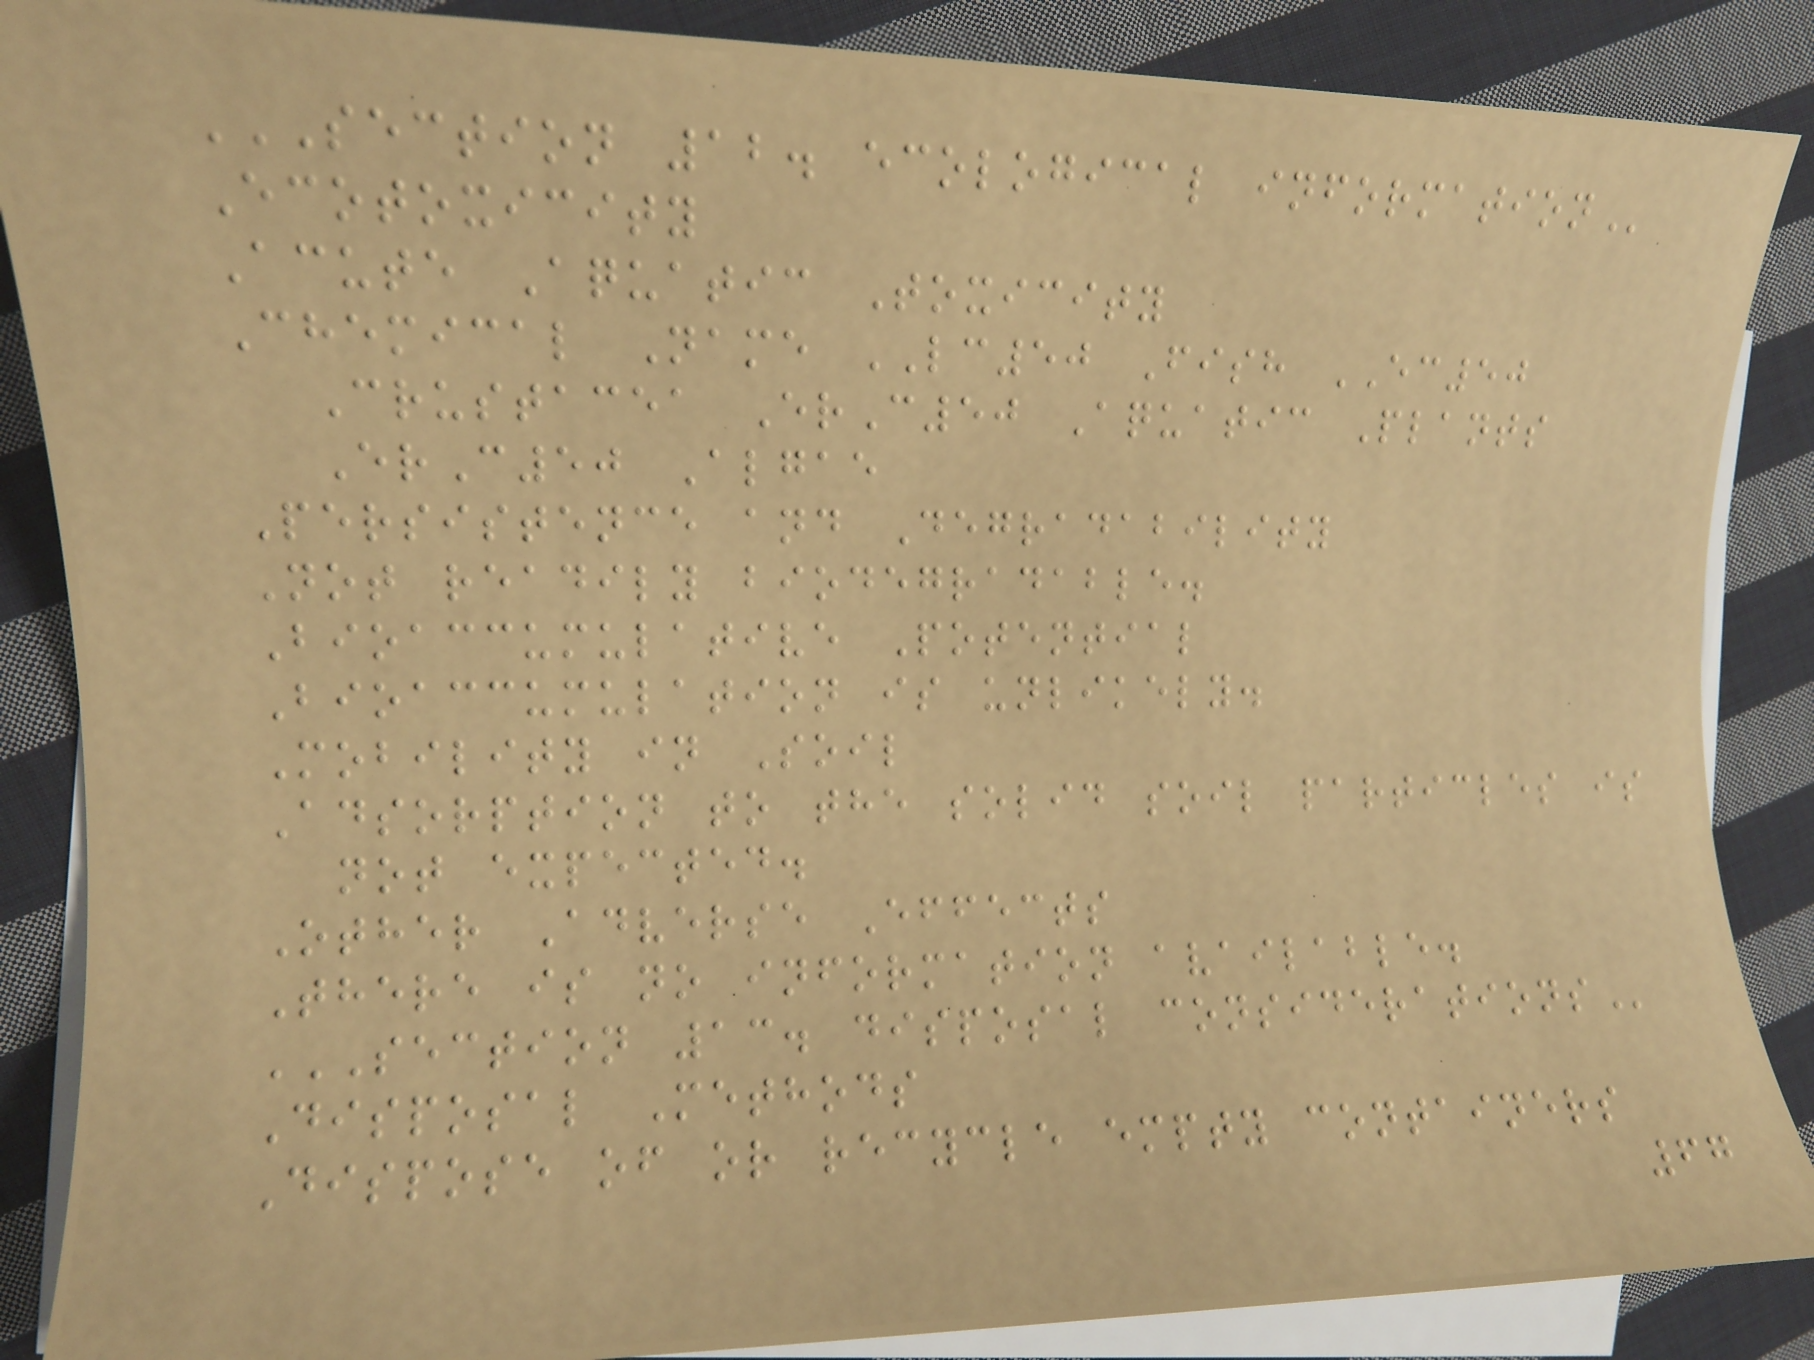SECTION 12. ECOLOGICAL INFORMATION
Ecotoxicity
Acute Aquatic Toxicity
Chemical Name LC50 Fish EC50
Crustacea ErC50 Aquatic Plants
ErC50 Algae
Persistence and Degradability
Not readily biodegradable.
Bioaccumulative Potential
Bioaccumulation is unlikely.
Mobility in Soil
Adsorption to the solid soil particles is
not expected.
Other Adverse Effects
There is no information available.
SECTION 13. DISPOSAL CONSIDERATIONS
Disposal Methods
Dispose of or recycle empty containers
67
